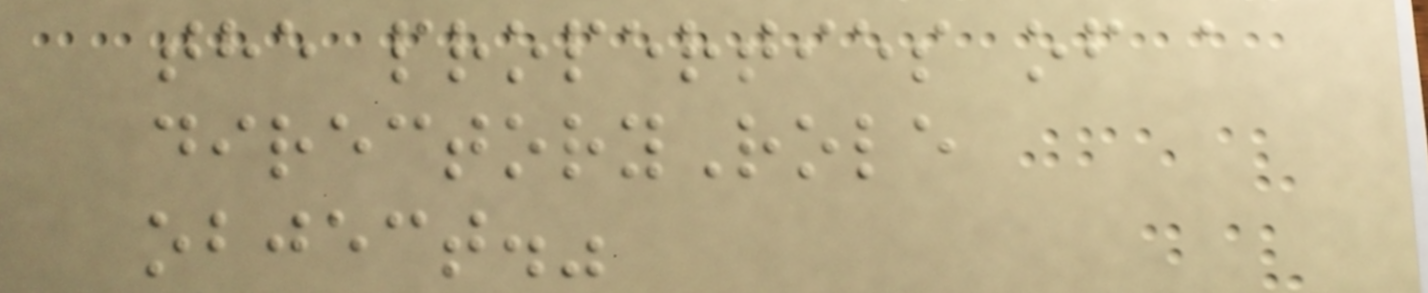the properties of a
directoryRole
object."
